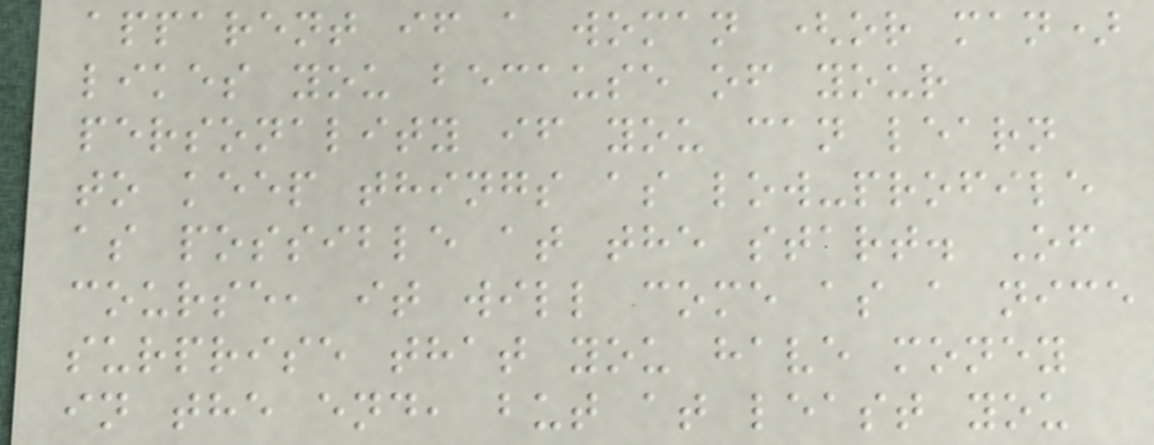apparent if a woman (or man)
likes you because of your
personality if you can learn
to keep things as low-profile
as possible at the start. Of
course, it will come as a nice
surprise that you have money
in the end, but at least you
